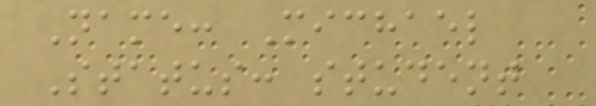Name: Michael
Status: student
